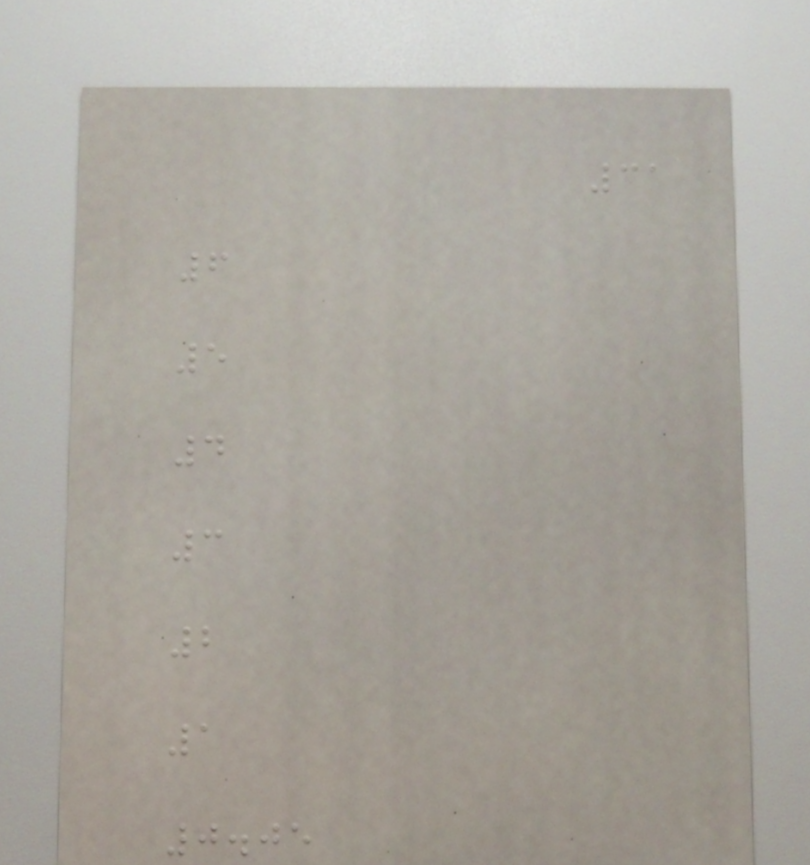31
6
5
4
3
2
1
0.05
